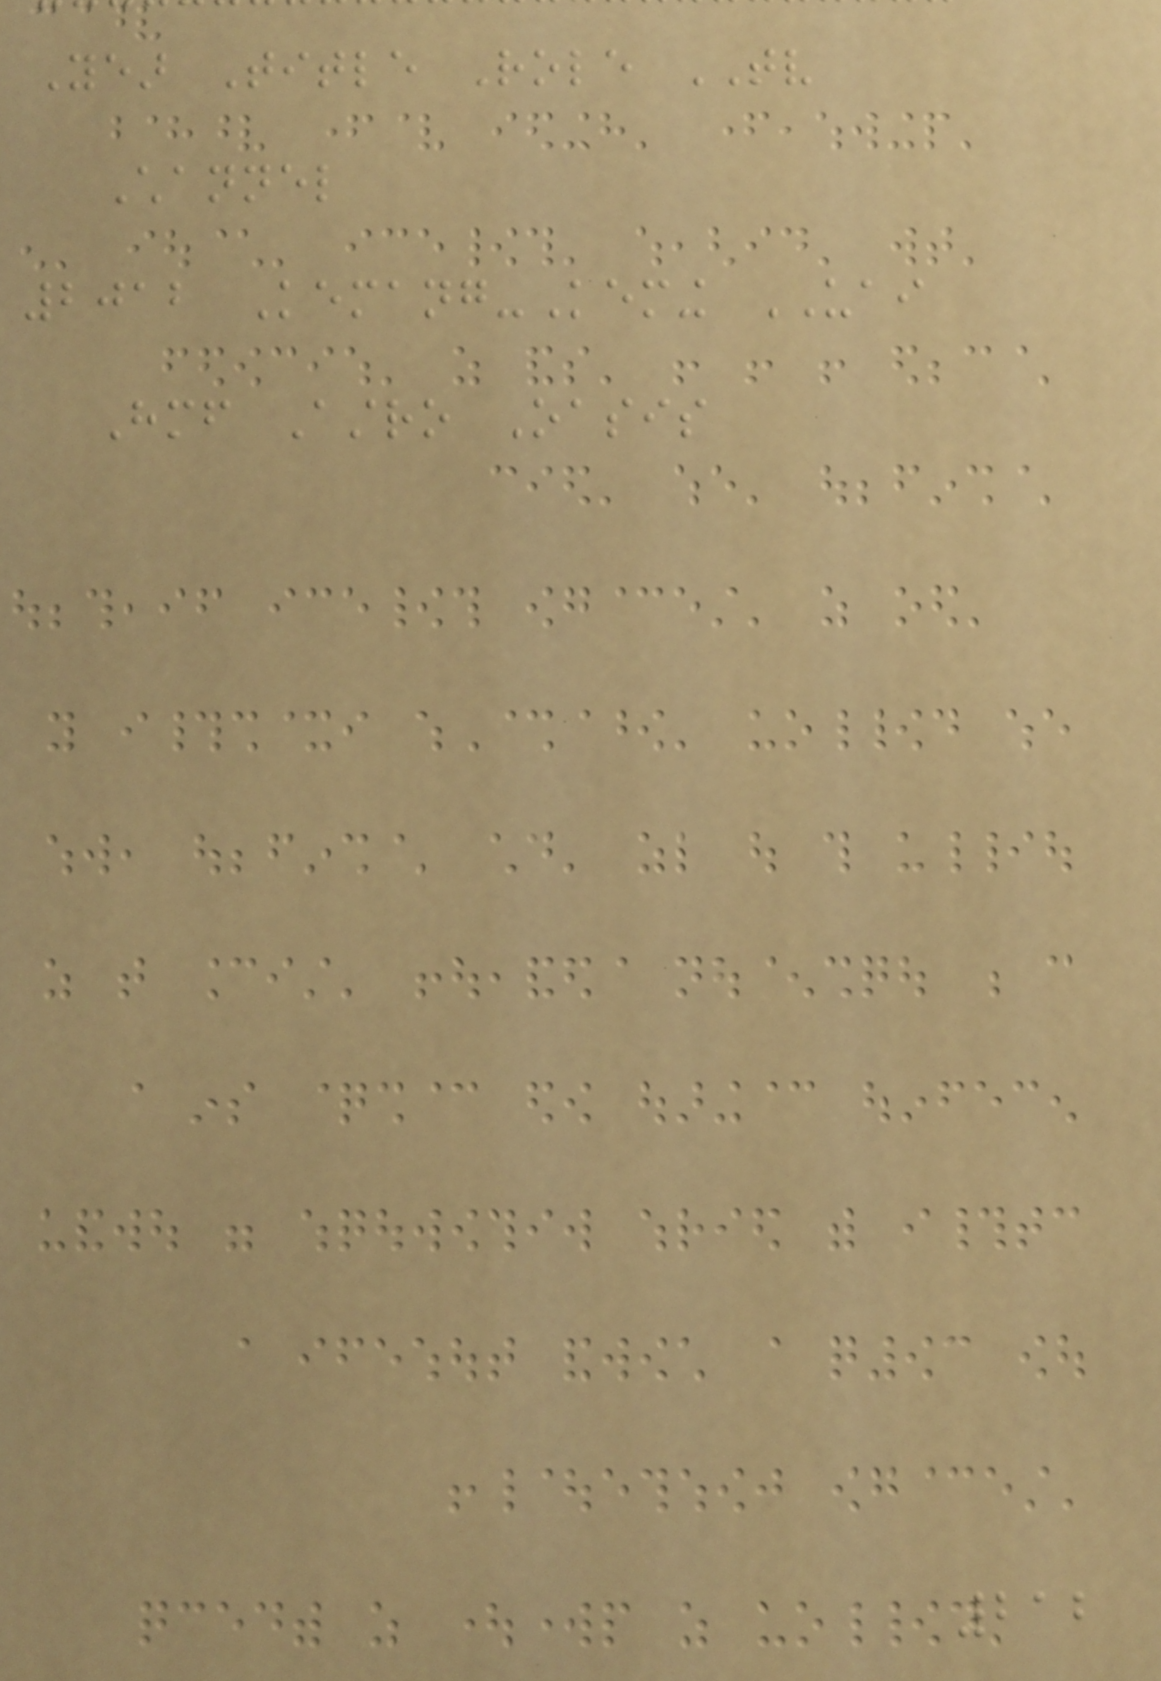Year Title Role TV
Channel
2012 Kemang-Keming UAI
Himself Astro Oasis
212
